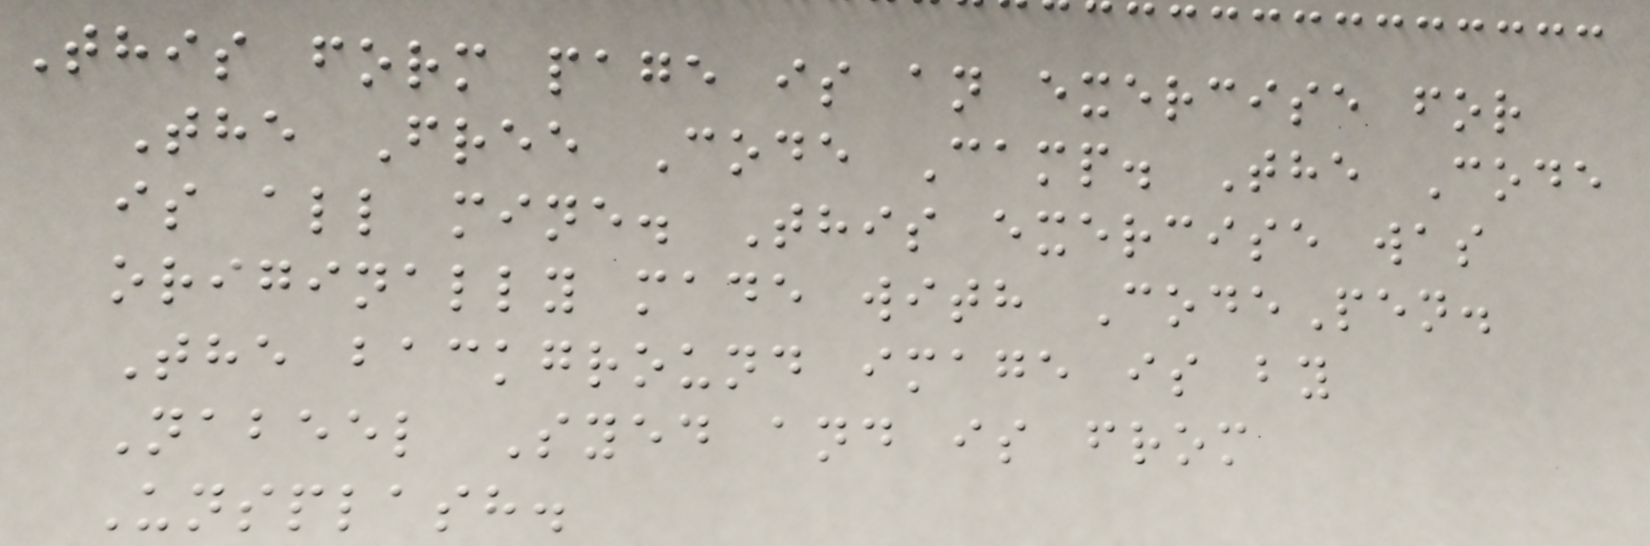This form page is an exercise for
The Free Code Camp. The Code
is all mine. This exercise was
originally made with CodePen.
The background image is by
Nabeel Syed and is from
Unsplash.
